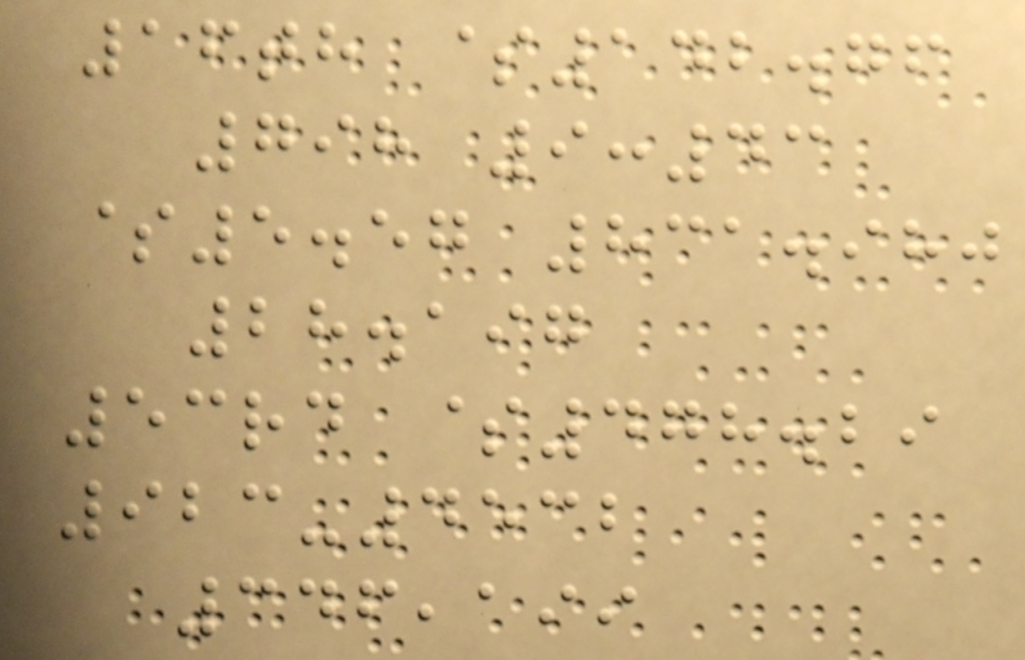16th $142.76
798 9:43
$5.57 831.980
28.197
53rd $478.29
923-4532
346,199
